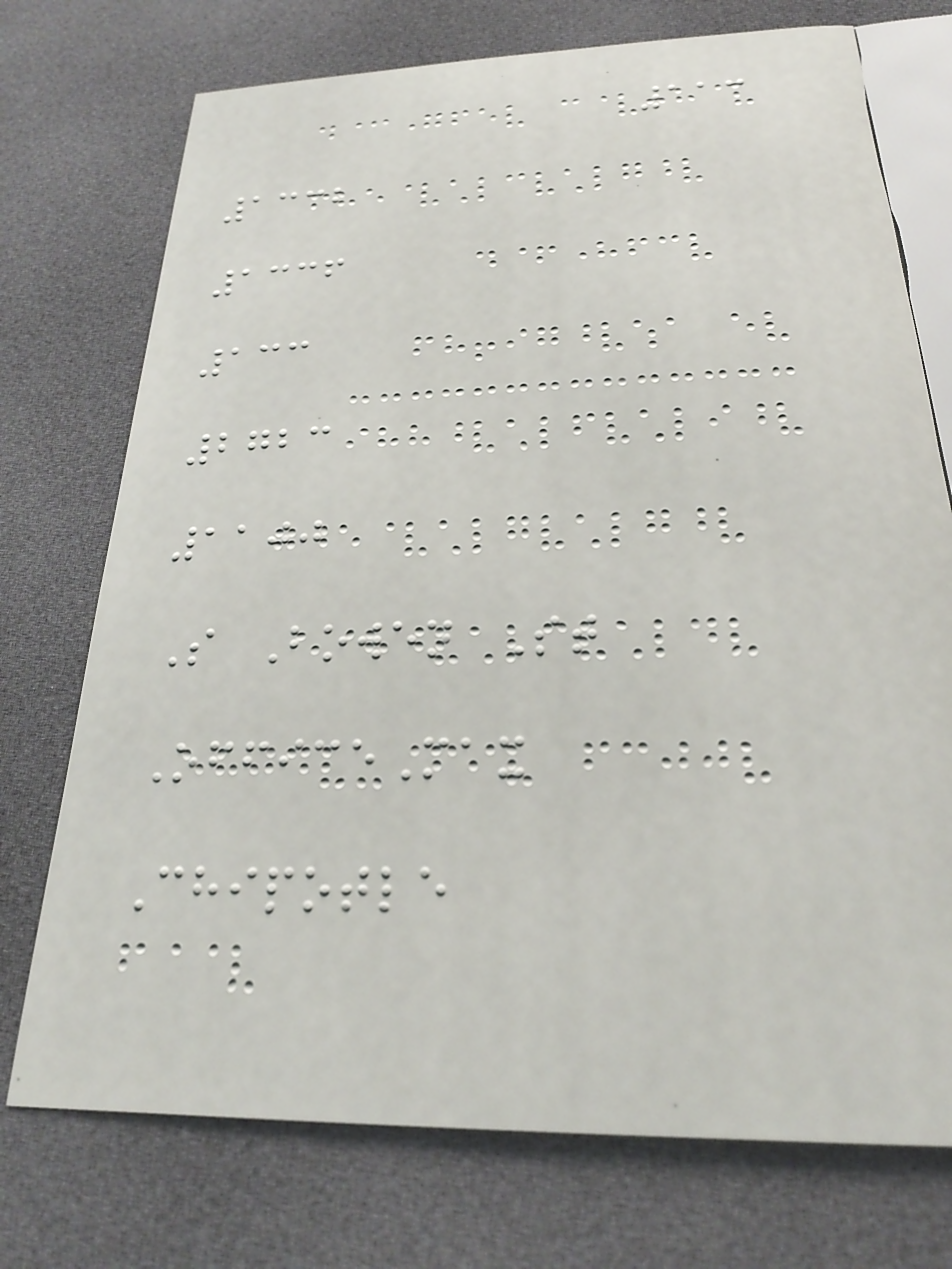113
1332
1336
133
2723
1100
S Bowen St
OfficeMax
Chipotle
